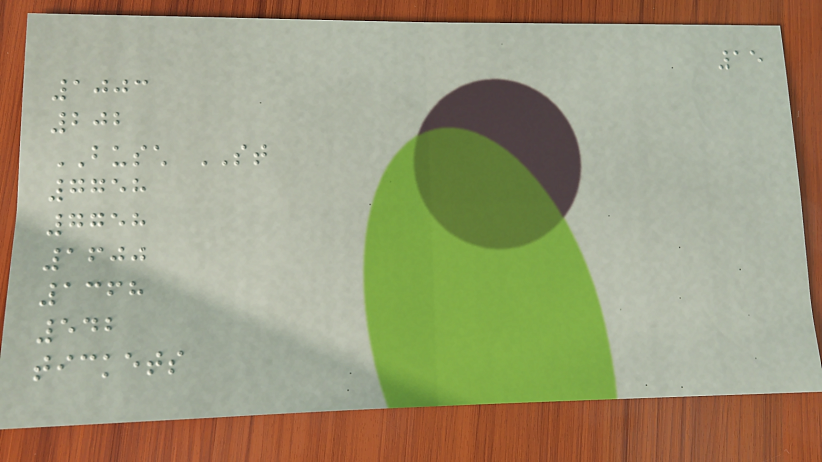15
1003
202
BUSCH ST
7758
7758
1600
1368
542
tickets
